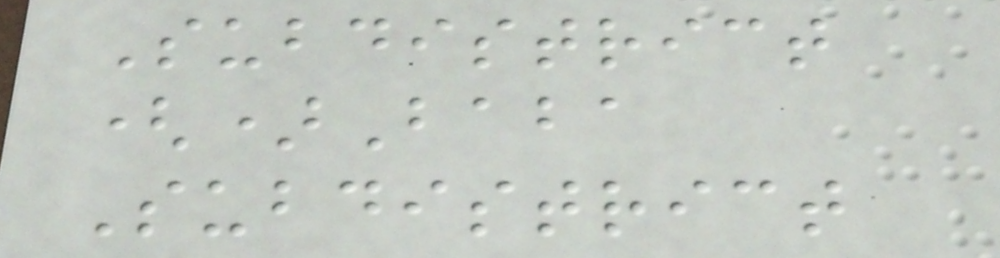Subdistrict
()Baba
Subdistrict
